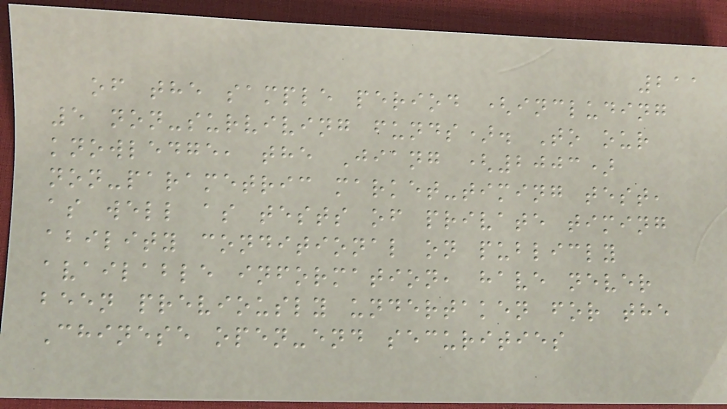211
of the sample period (including
5 non-surviving funds). To our
knowledge, the Jiang (2003)
non-parametric market-timing test,
as well as tests of private timing
ability conditional on publicly
available information, have never
been previously undertaken for the
Chinese open-end securities
